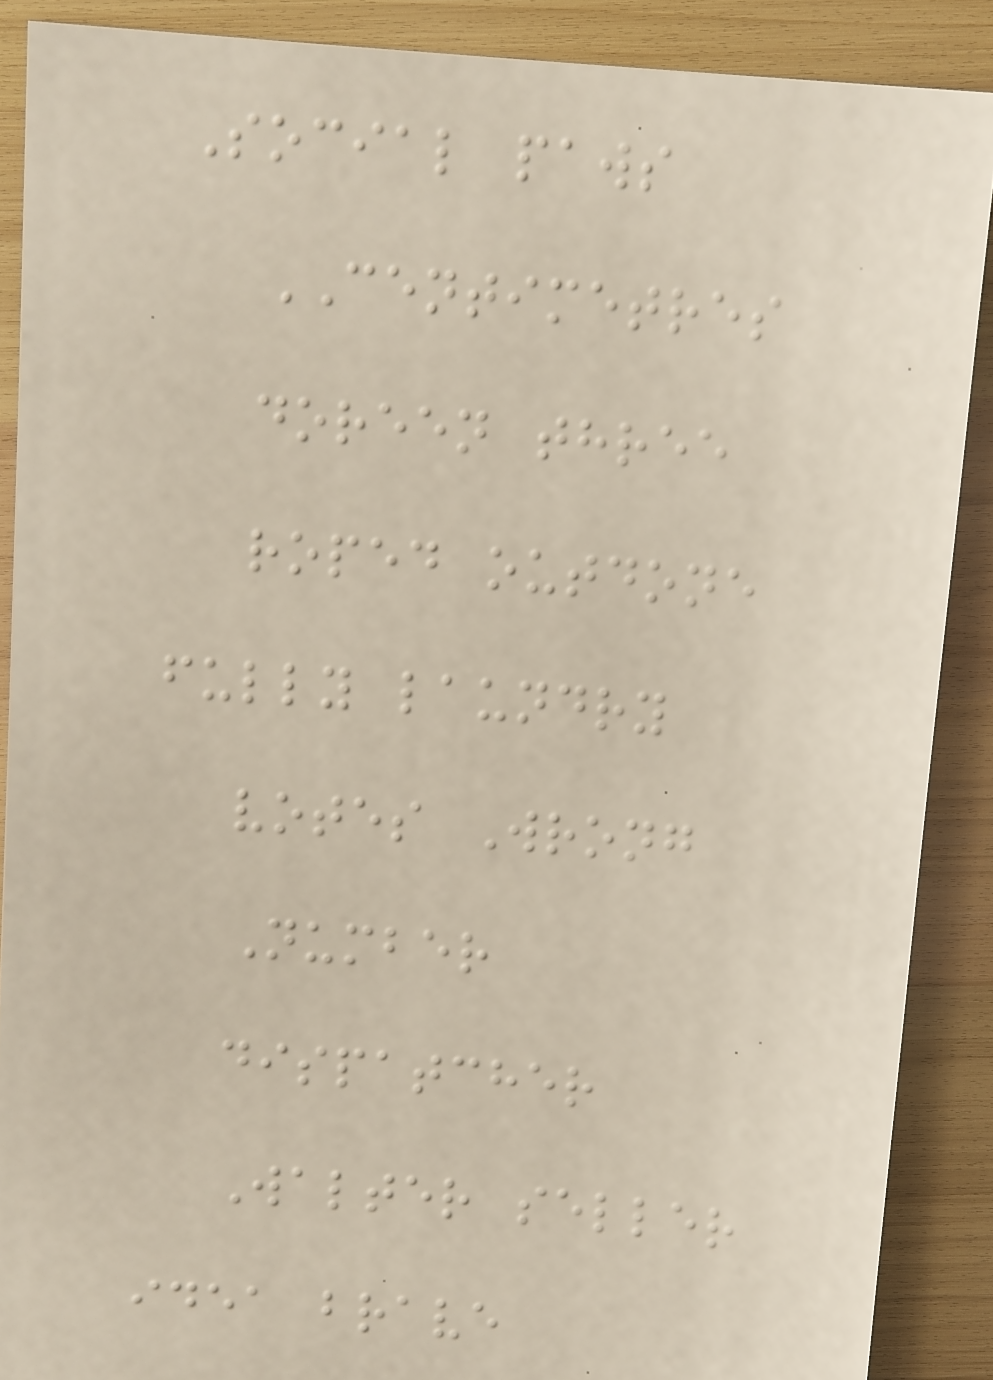Social paws
CENTIMETRES
doreen three
roped outdone
fully laundry
votes Wrong
Number
dispatcher
Walter seller
idea brave
